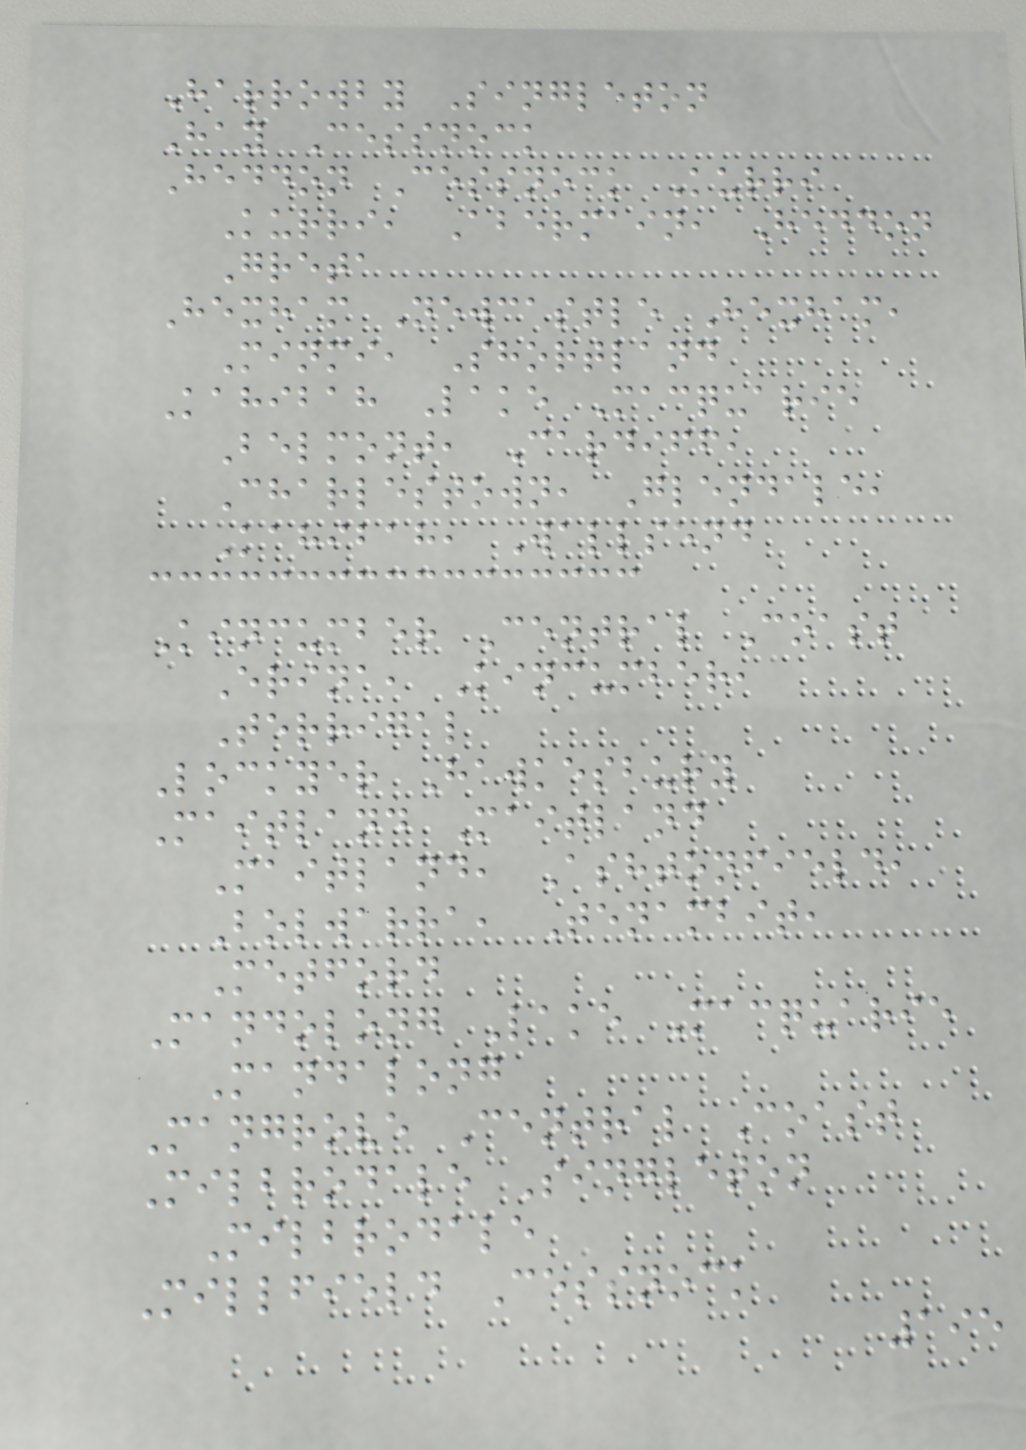Harrowby Singleton
Hay Cessnock
Heddon Cessnock Kurri
Kurri, Abermain, Heddon
Greta
Hexham Newcastle Hexham,
Minmi, Shortland
Kahibah Lake Macquarie
Belmont, Cardiff,
Charlestown, Glendale,
Kahibah, Wallsend
Kincumber Central Coast
Erina, Kincumber,
Terrigal
Lockyer Hawkesbury
Maitland Maitland
Maitland, Ashtonfield,
Bolwarra, Tenambit,
Metford
Mandolong Lake Macquarie
Mandalong
Mangrove Central Coast
Milbrodale Singleton
Milbrodale
Millfield Cessnock
195
